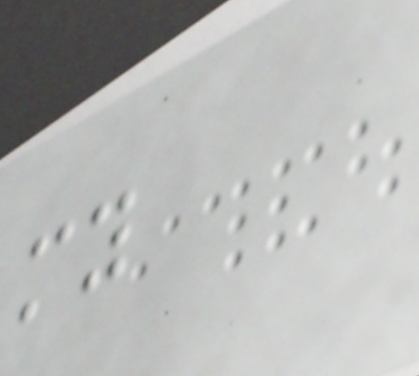my
